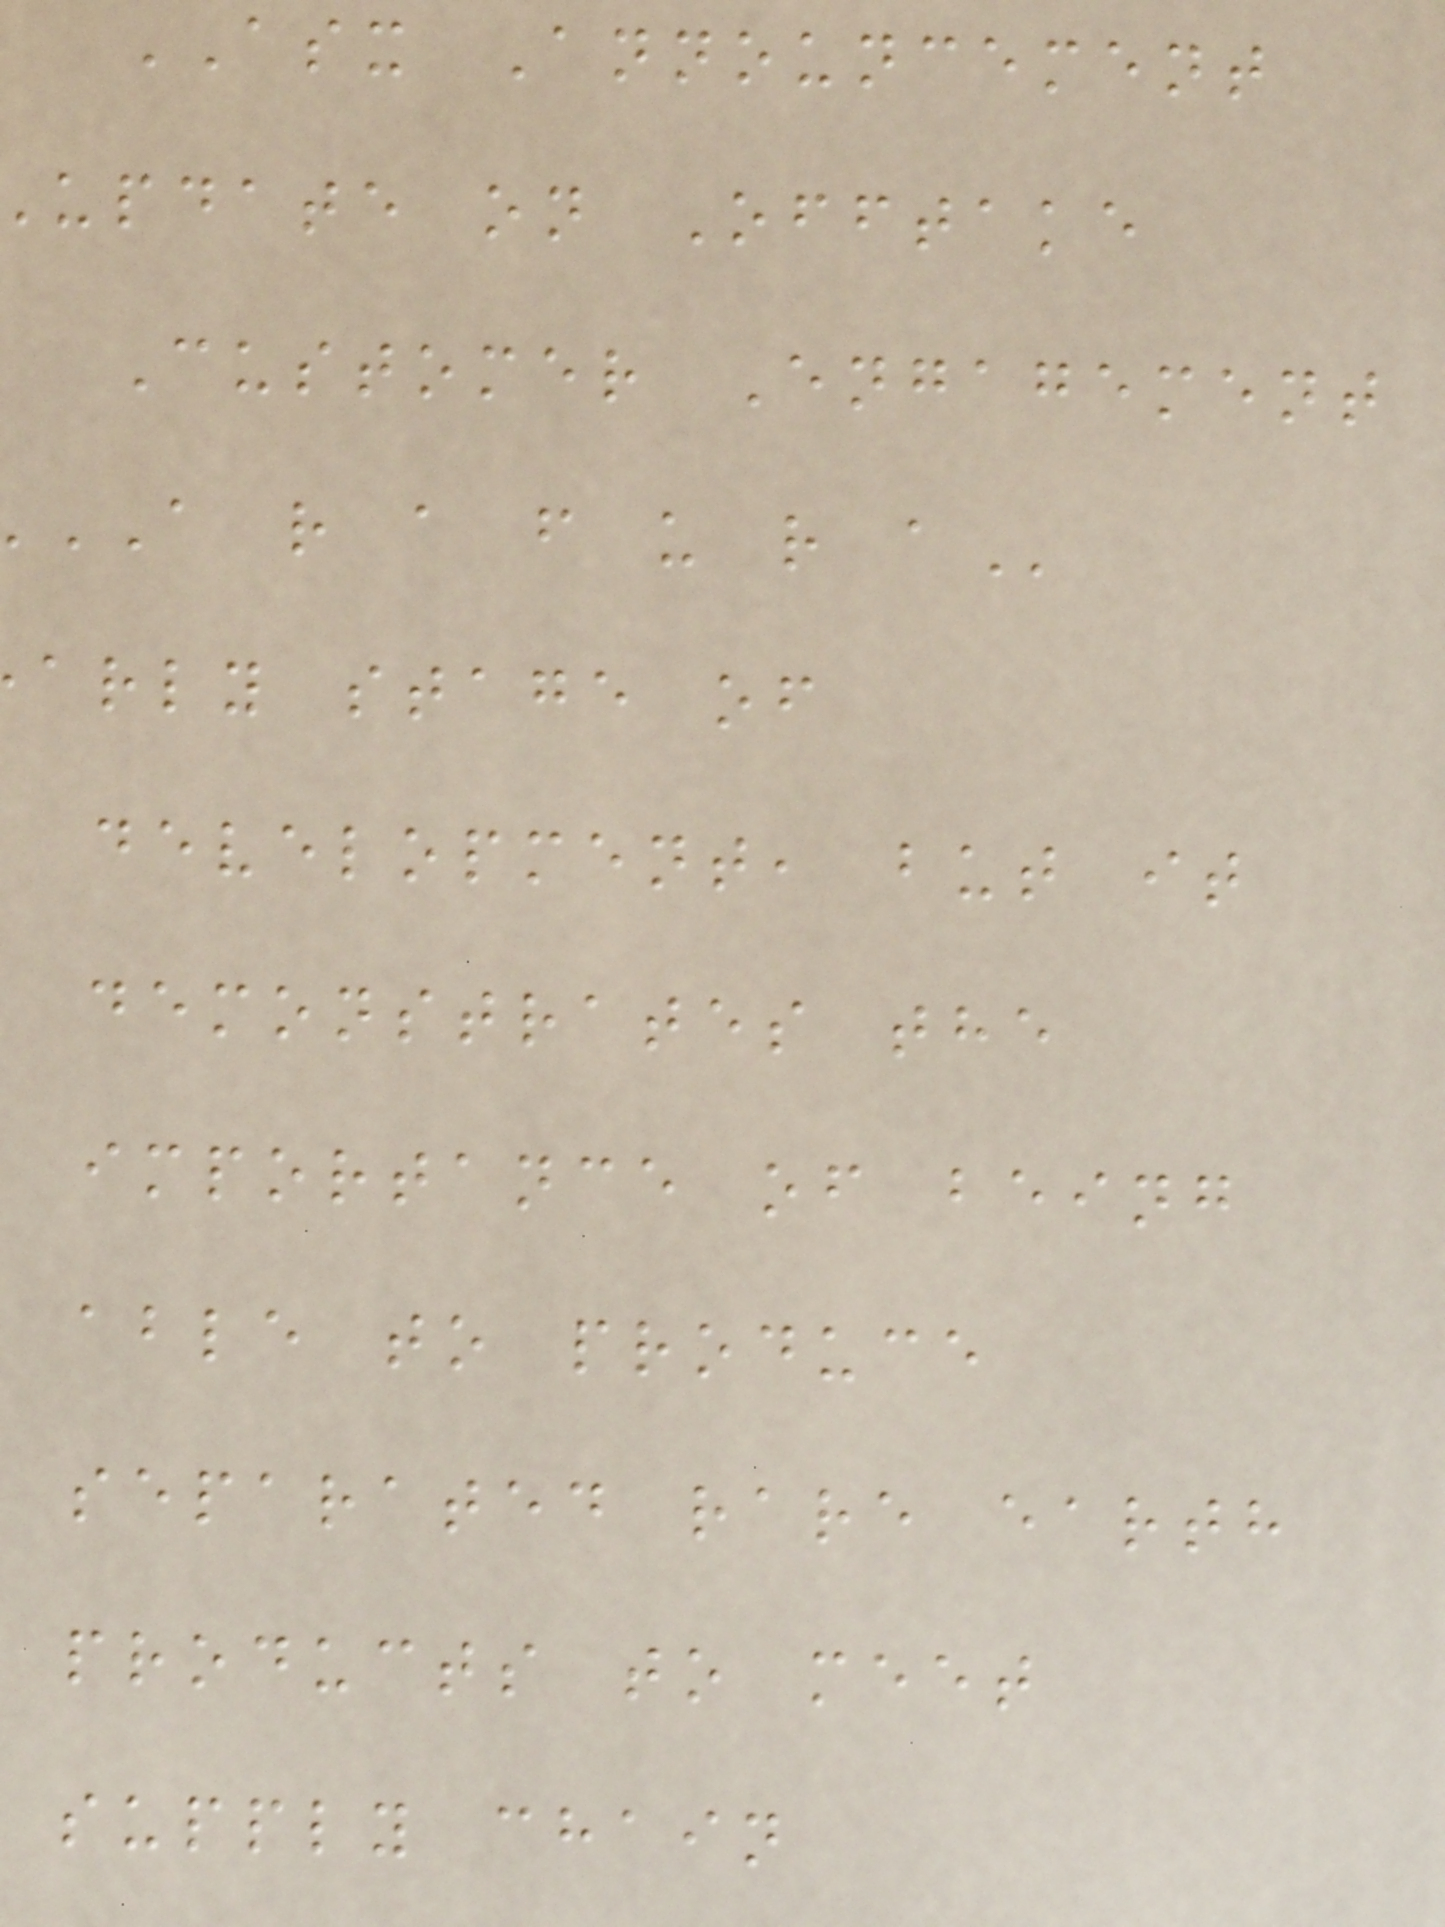ASX Announcement
update on Offtake
Customer Engagement
A r a f u r
arly stage of
development, but it
demonstrates the
importance of being
able to produce
separated rare earth
products to meet
supply chain
